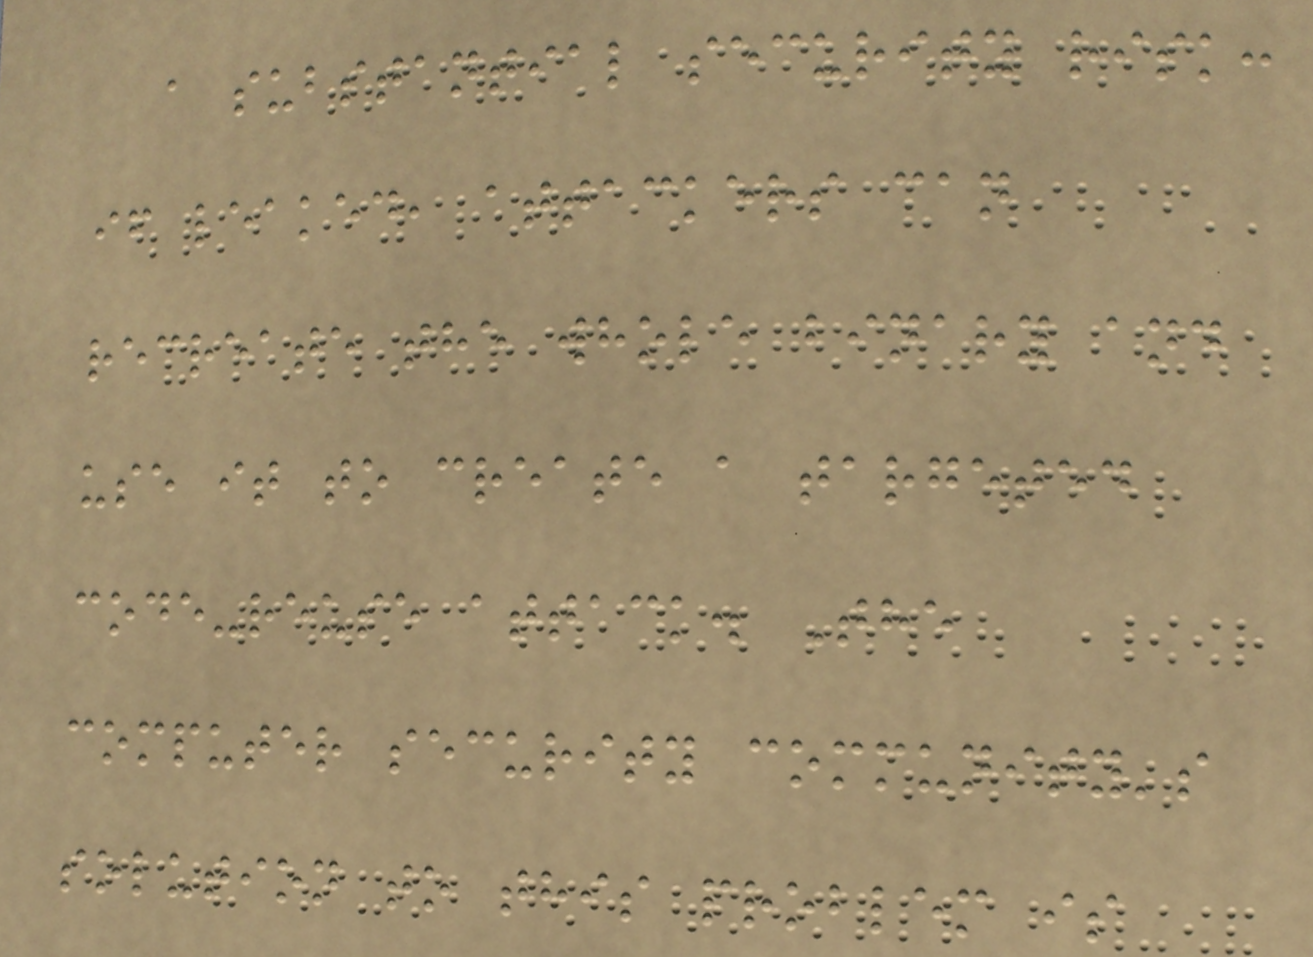a substantial security risk:
if leaked, attackers can
recreate the whole binary and
use it to create a targeted
code-reuse attack. The
computer security community's
solution to this problem is
